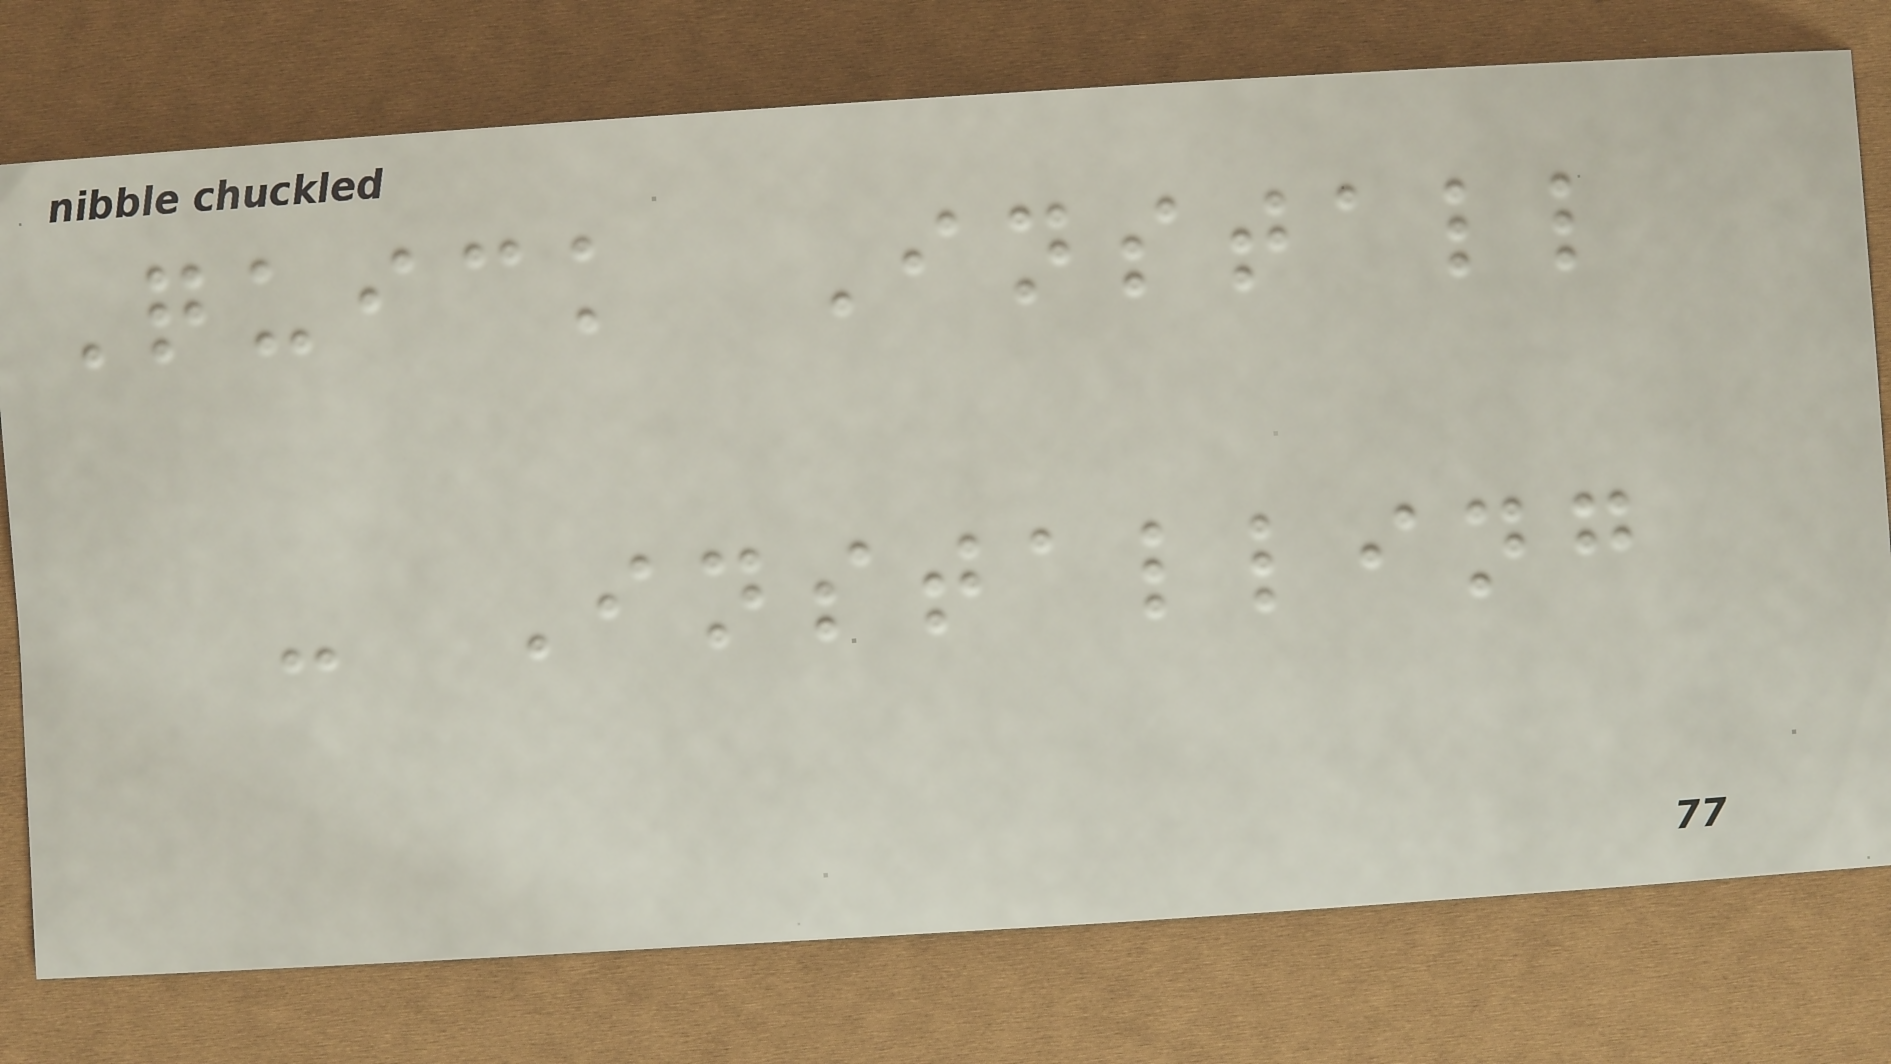Quick Install
- Installing
